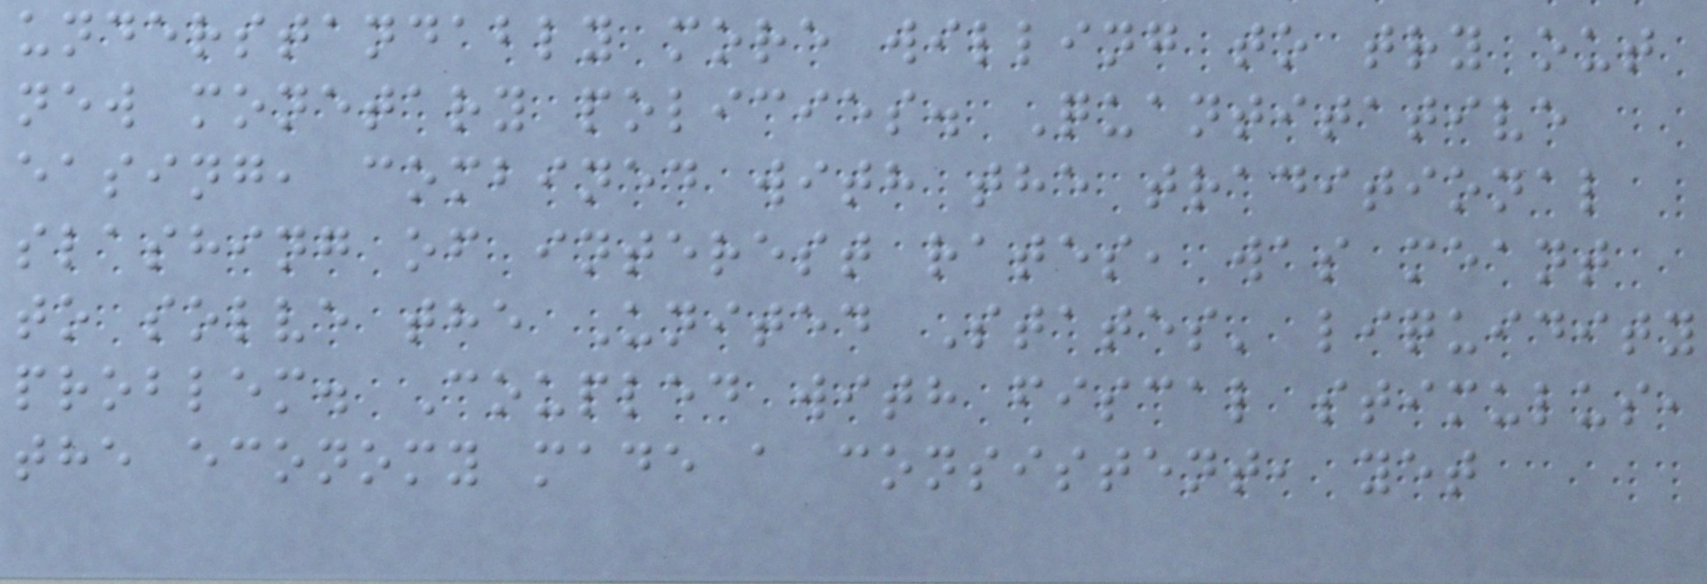understandably more willing to try out
new monetary policies. Quantitative
easing, combined with the traditional
slashing of interest rates, was meant
to solve the United States' liquidity
problem. Coupled with fiscal stimulus,
the economy made a consistent, yet
